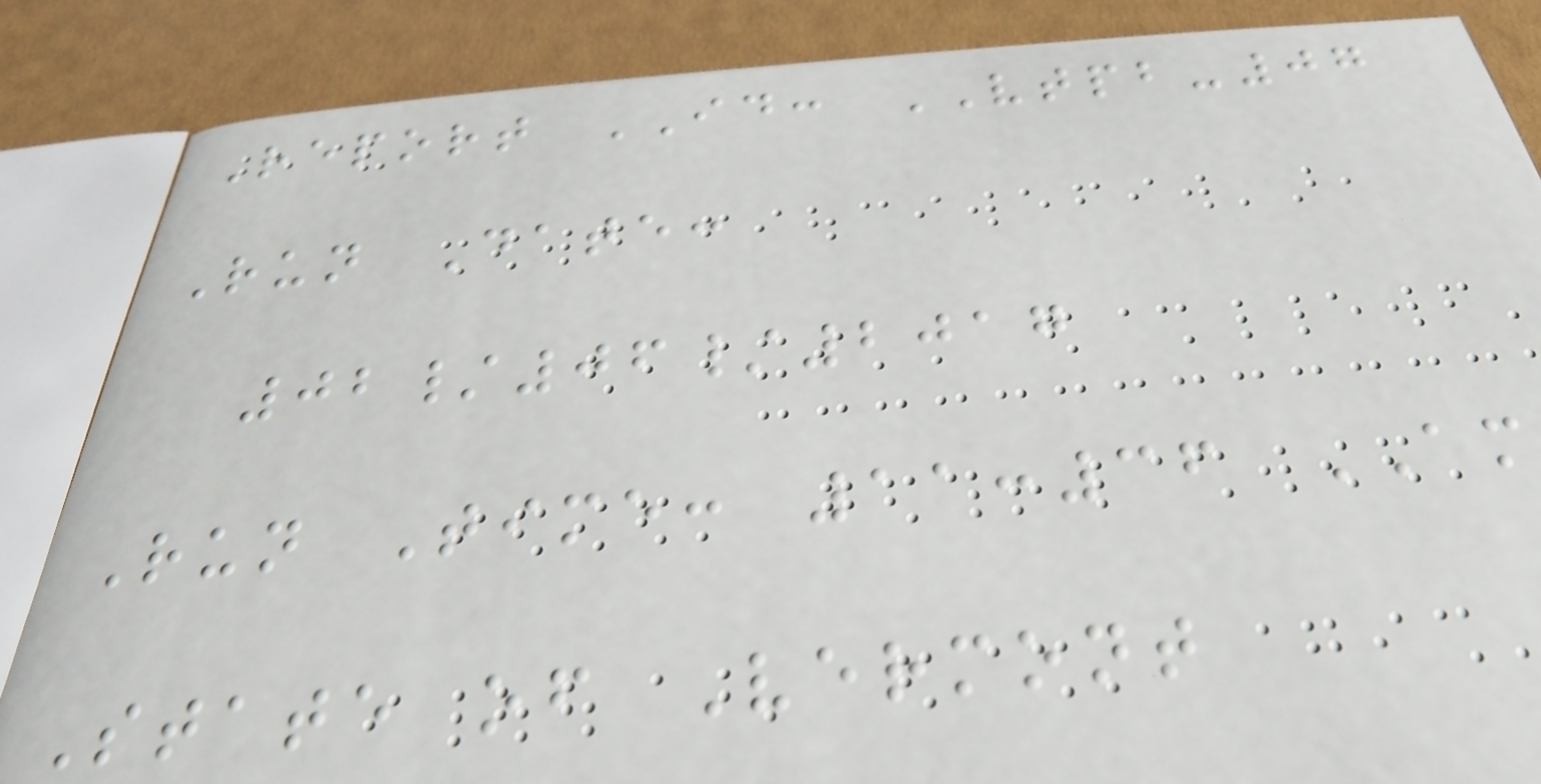Report ID: VTPB-07
Run Date:
02/06/2017
Run Time: 11:36 AM
State of Vermont
